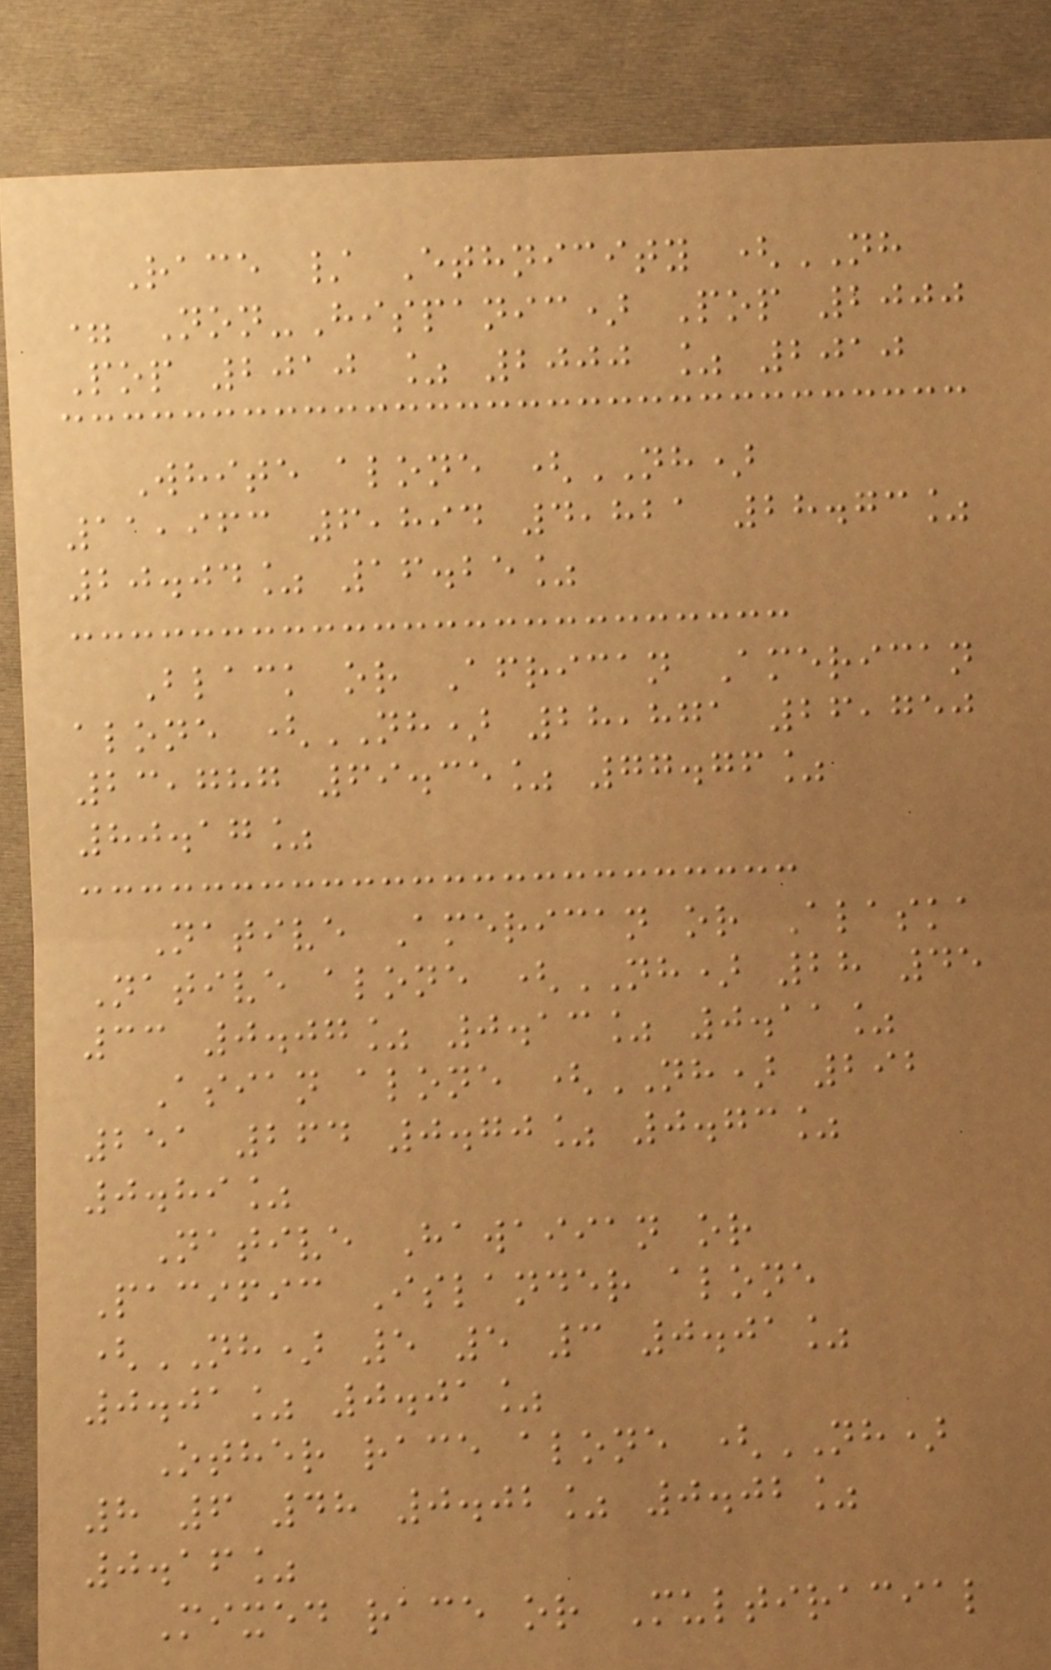Race / Ethnicity (NH
= Non-Hispanic) Pop 2000
Pop 2010 % 2000 % 2010
White alone (NH)
11,963 6,894 4,821 28.73%
20.04% 16.25%
Black or African American
alone (NH) 28,871 26,750
23,787 69.35% 77.76%
80.17%
Native American or Alaska
Native alone (NH) 28 45
33 0.07% 0.13% 0.11%
Asian alone (NH) 292
251 264 0.70% 0.73%
0.89%
Native Hawaiian or
Pacific Islander alone
(NH) 5 5 3 0.01%
0.01% 0.01%
Other race alone (NH)
8 6 48 0.02% 0.02%
0.16%
Mixed race or Multiracial
